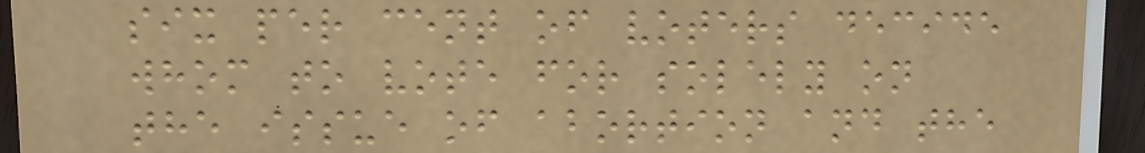six per cent of voters decide
whom to vote for solely on
the issue of abortion and the
